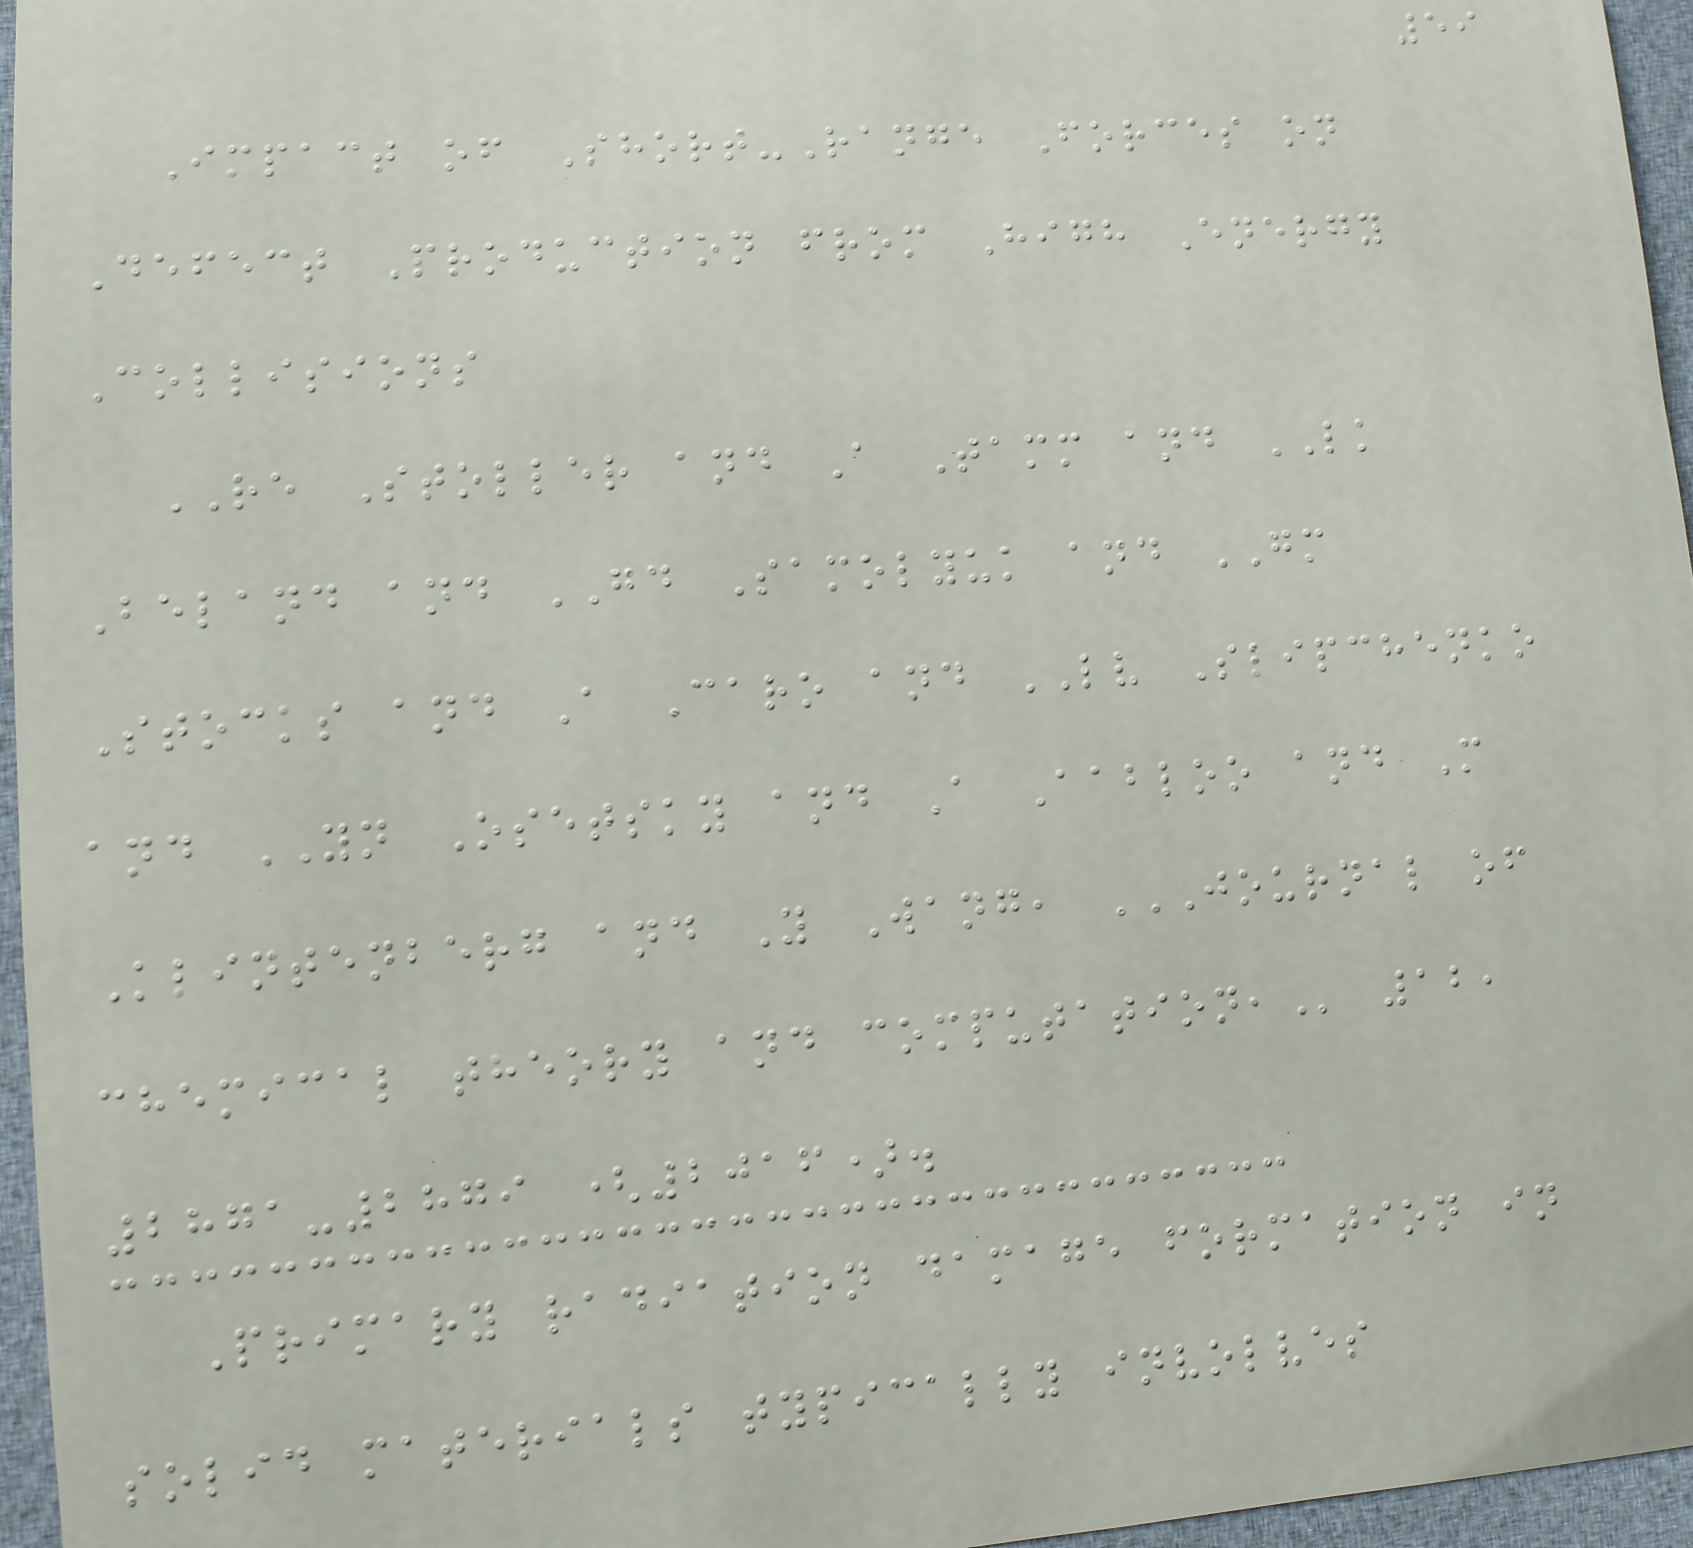59
Impact of Short-Range Forces on
Defect Production from High Energy
Collisions
RE Stoller and A Tamm and LK
Beland and GD Samolyuk and GM
Stocks and A Caro and LV Slipchenko
and YN Osetsky and A Aabloo and M
Klintenberg and Y Wang, JOURNAL OF
CHEMICAL THEORY AND COMPUTATION, 12,
2871-2879 (2016).
Primary radiation damage formation in
solid materials typically involves
